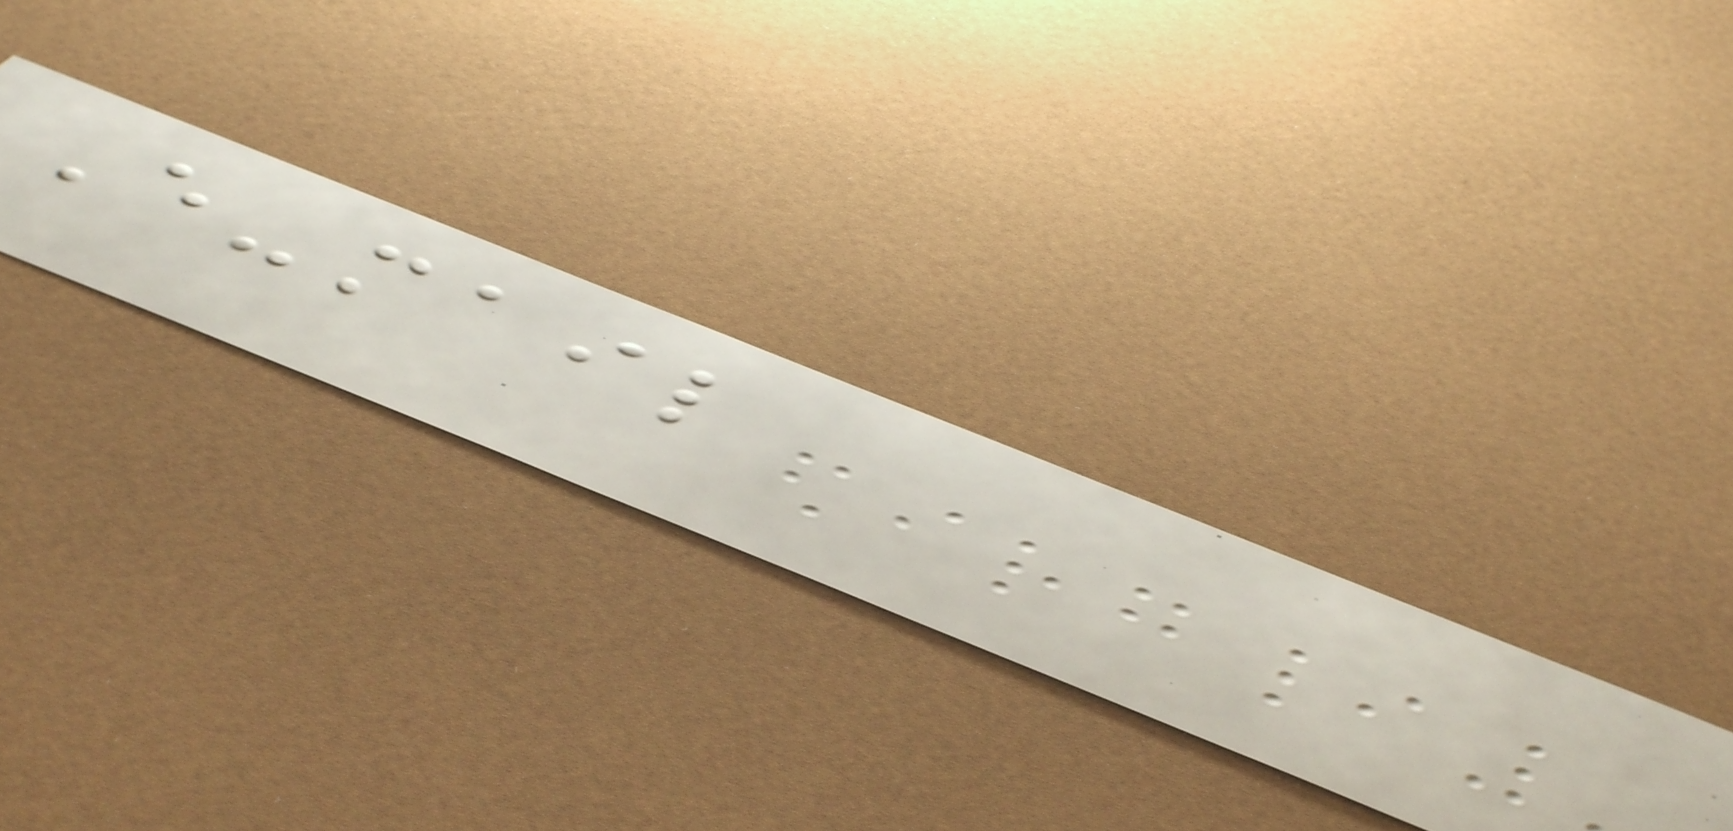E-mail
